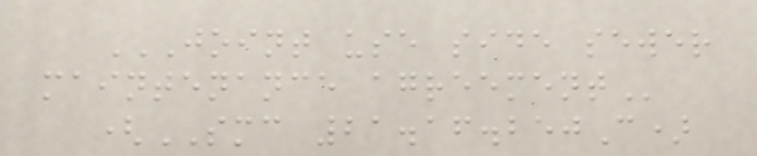JOINT USE SIDE SEWER
MAINTENANCE AGREEMENT
(SMC 21.16.250C)
